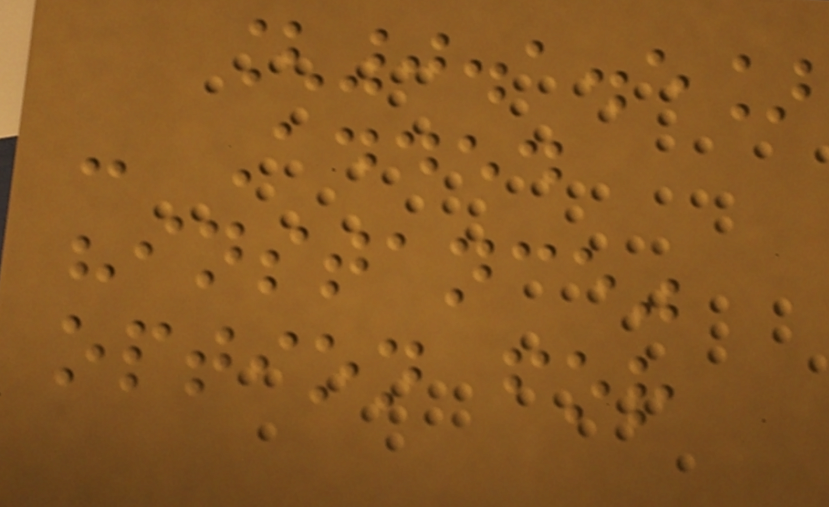[0.1.5]
- Added
"instance"
option for
